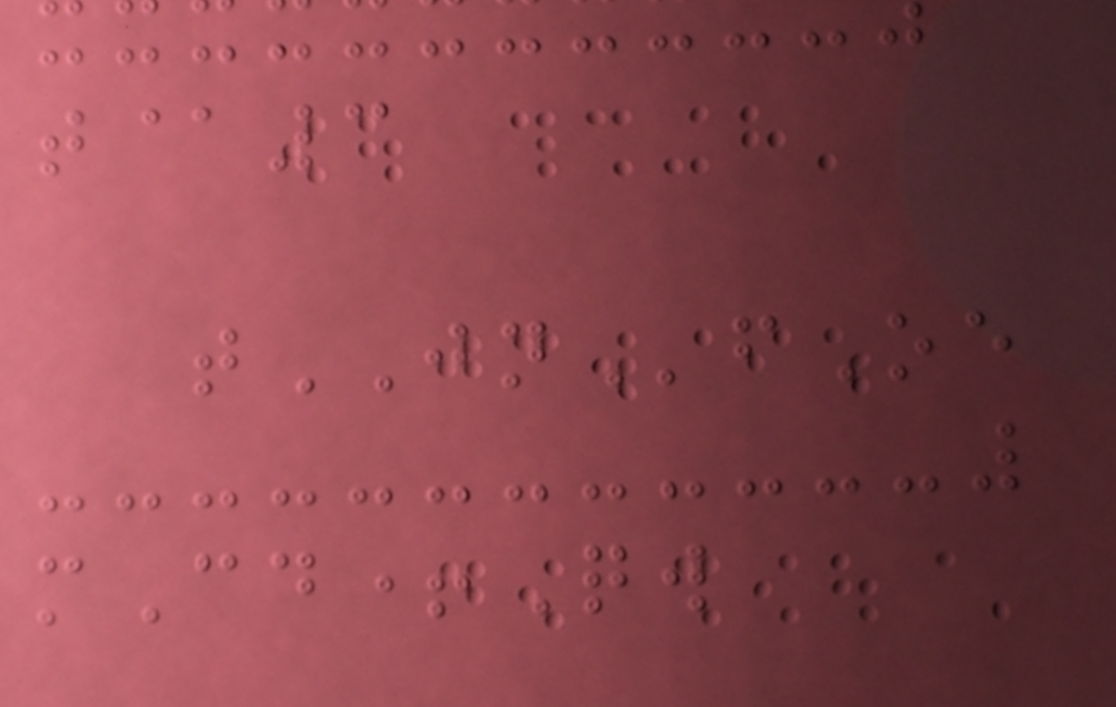t@3
tJNfOe
mCd+Qw
